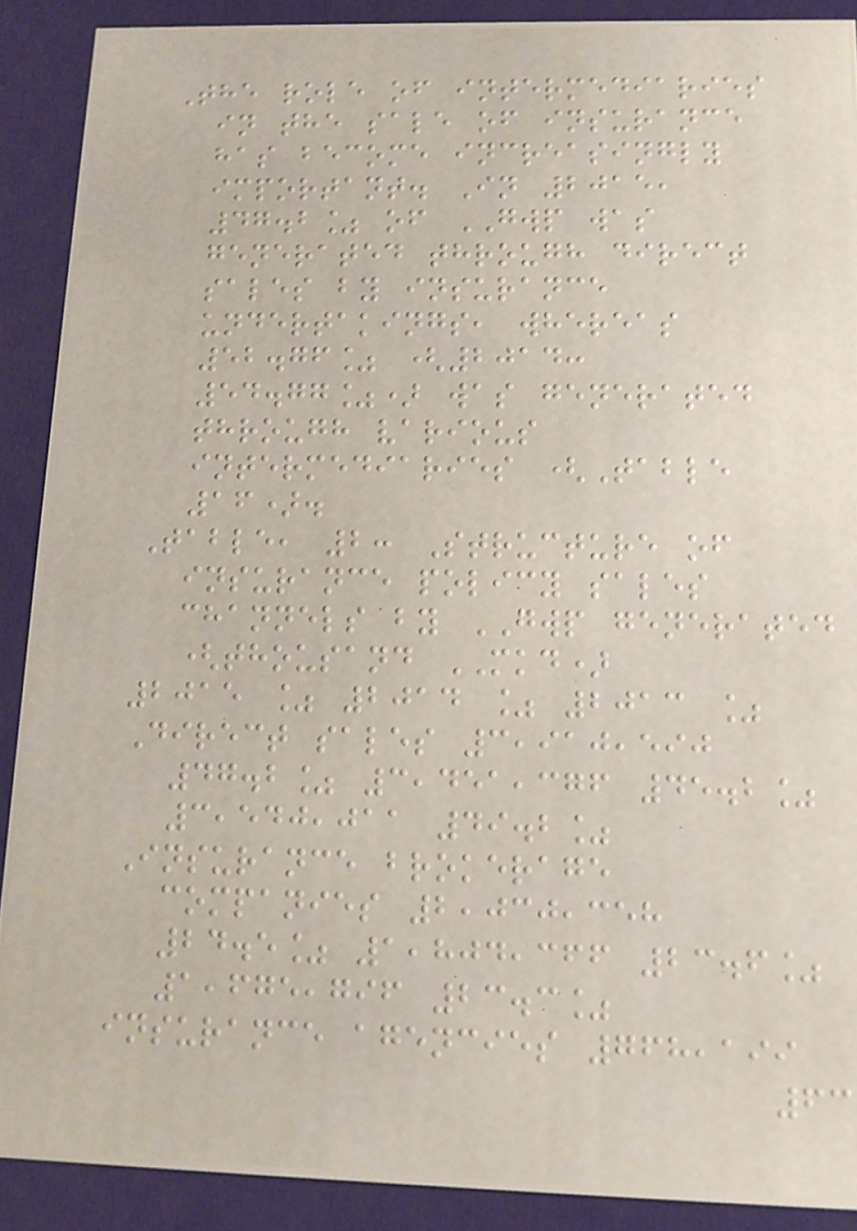The role of intermediaries
in the sale of insurance
has become increasingly
important. In 2015,
47.2% of GWP was
generated through direct
sales by insurance
undertakings, whereas
52.76% (2014:
54.77%) was generated
through various
intermediaries (Table
16).
Table, 2: Structure of
insurance policy sales
channels by GWP generated
(thousand MKD)
2015 % 2014 % 2013 %
Direct sales 3,910,590
47.2% 3,451,376 45.2%
3,540,011 49.2%
Insurance brokerage
companies 2,030,358
24.5% 1,804,366 23.6%
1,675,796 23.3%
insurance agencies 768,199
63
